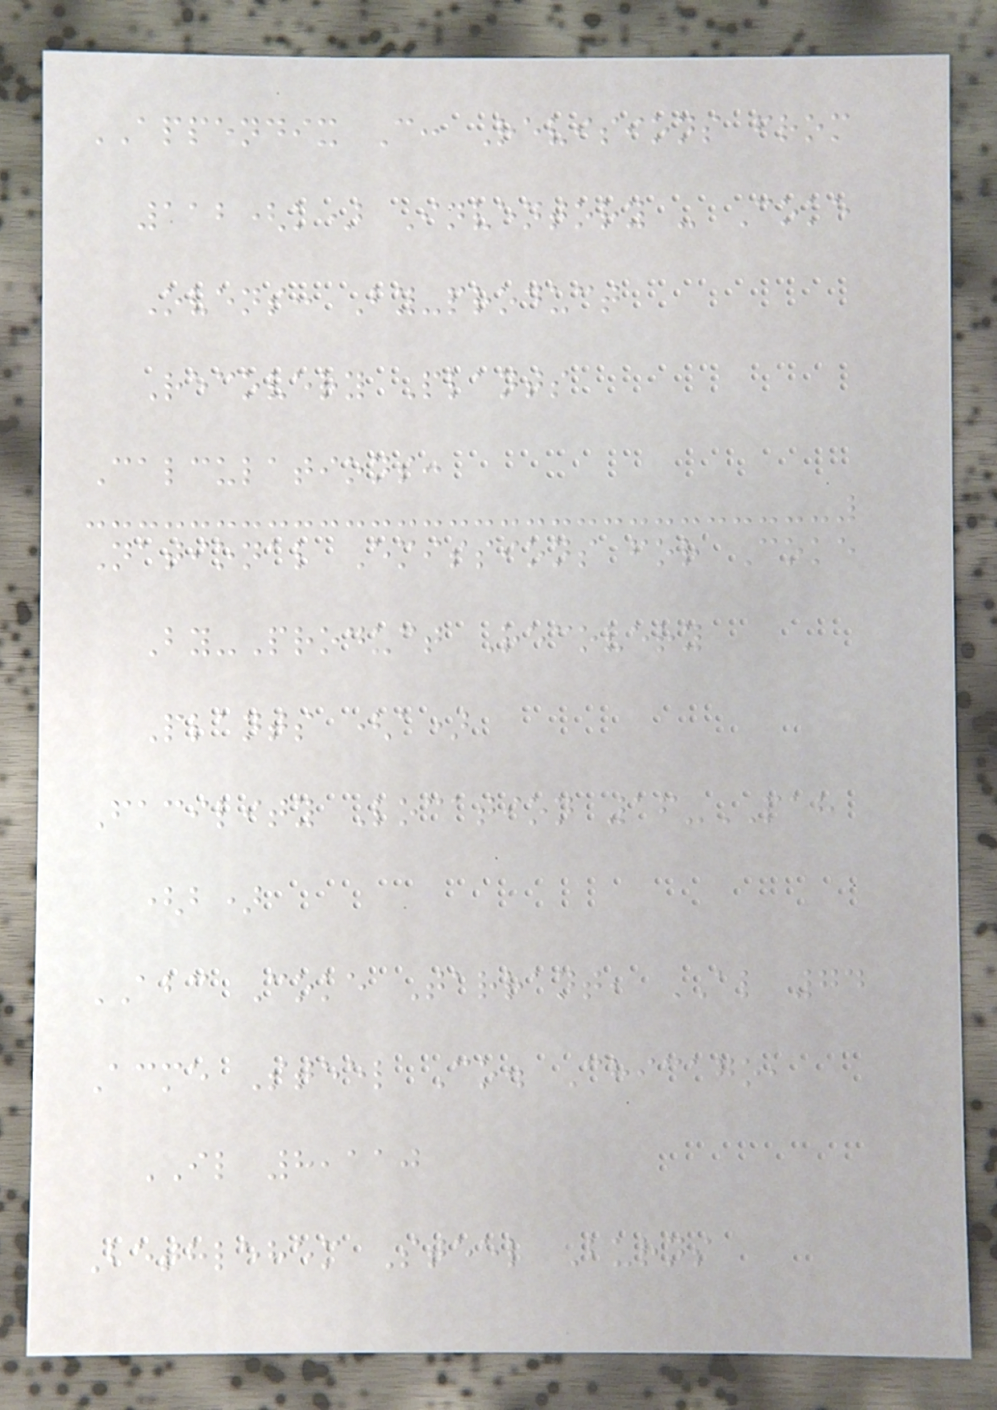APPENDIX C: Revisions from
112(k) Inventory - Coke
Ovens: By-product
Recovery Plants
Calculations:
National Emissions for Coke
By-Product Recovery
Plants (a)
Facility Location 16-PAH
(b)
ABC Coke Tarrant, AL 74
Acme Steel Co. Chicago,
IL 8,110
Bethlehem Steel Burns
